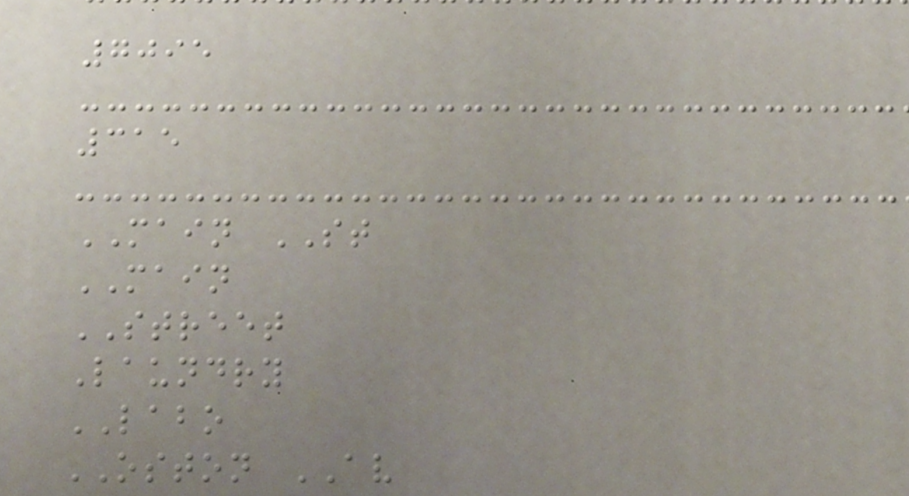7095
315
MAIN ST
MAIN
STREET
Laundry
LABO
OSTON AV
